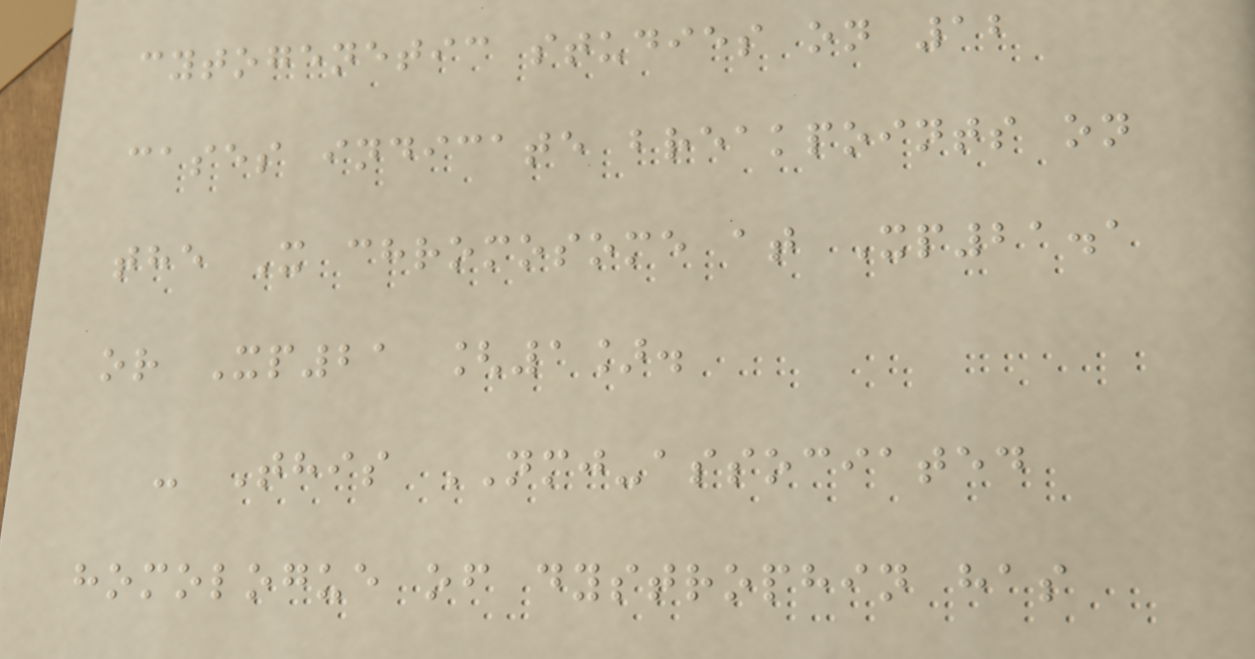cytogenetic studies on 12
cases indicate breakpoints on
the X chromosome at Xp21.1
or Xp21 [1].
- This NMJ-associated
homologue of dystrophin has
